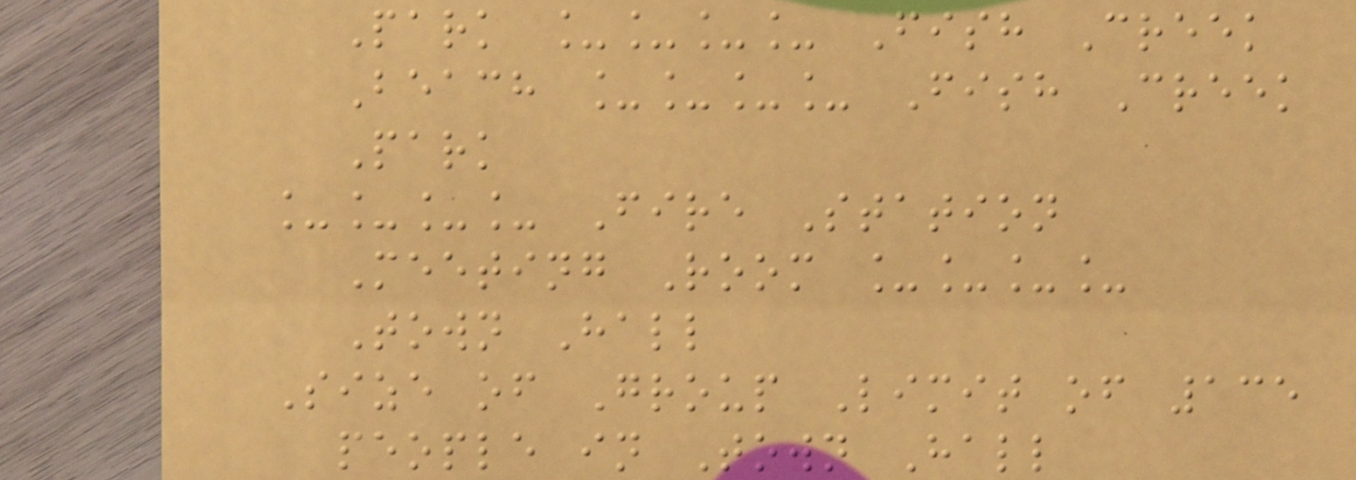Park ____ Fish Creek
Beach ____ Fish Creek
Park
____ Fire Station
Meeting Room ____
Town Hall
Size of Group Limit of 135
people in Town Hall
